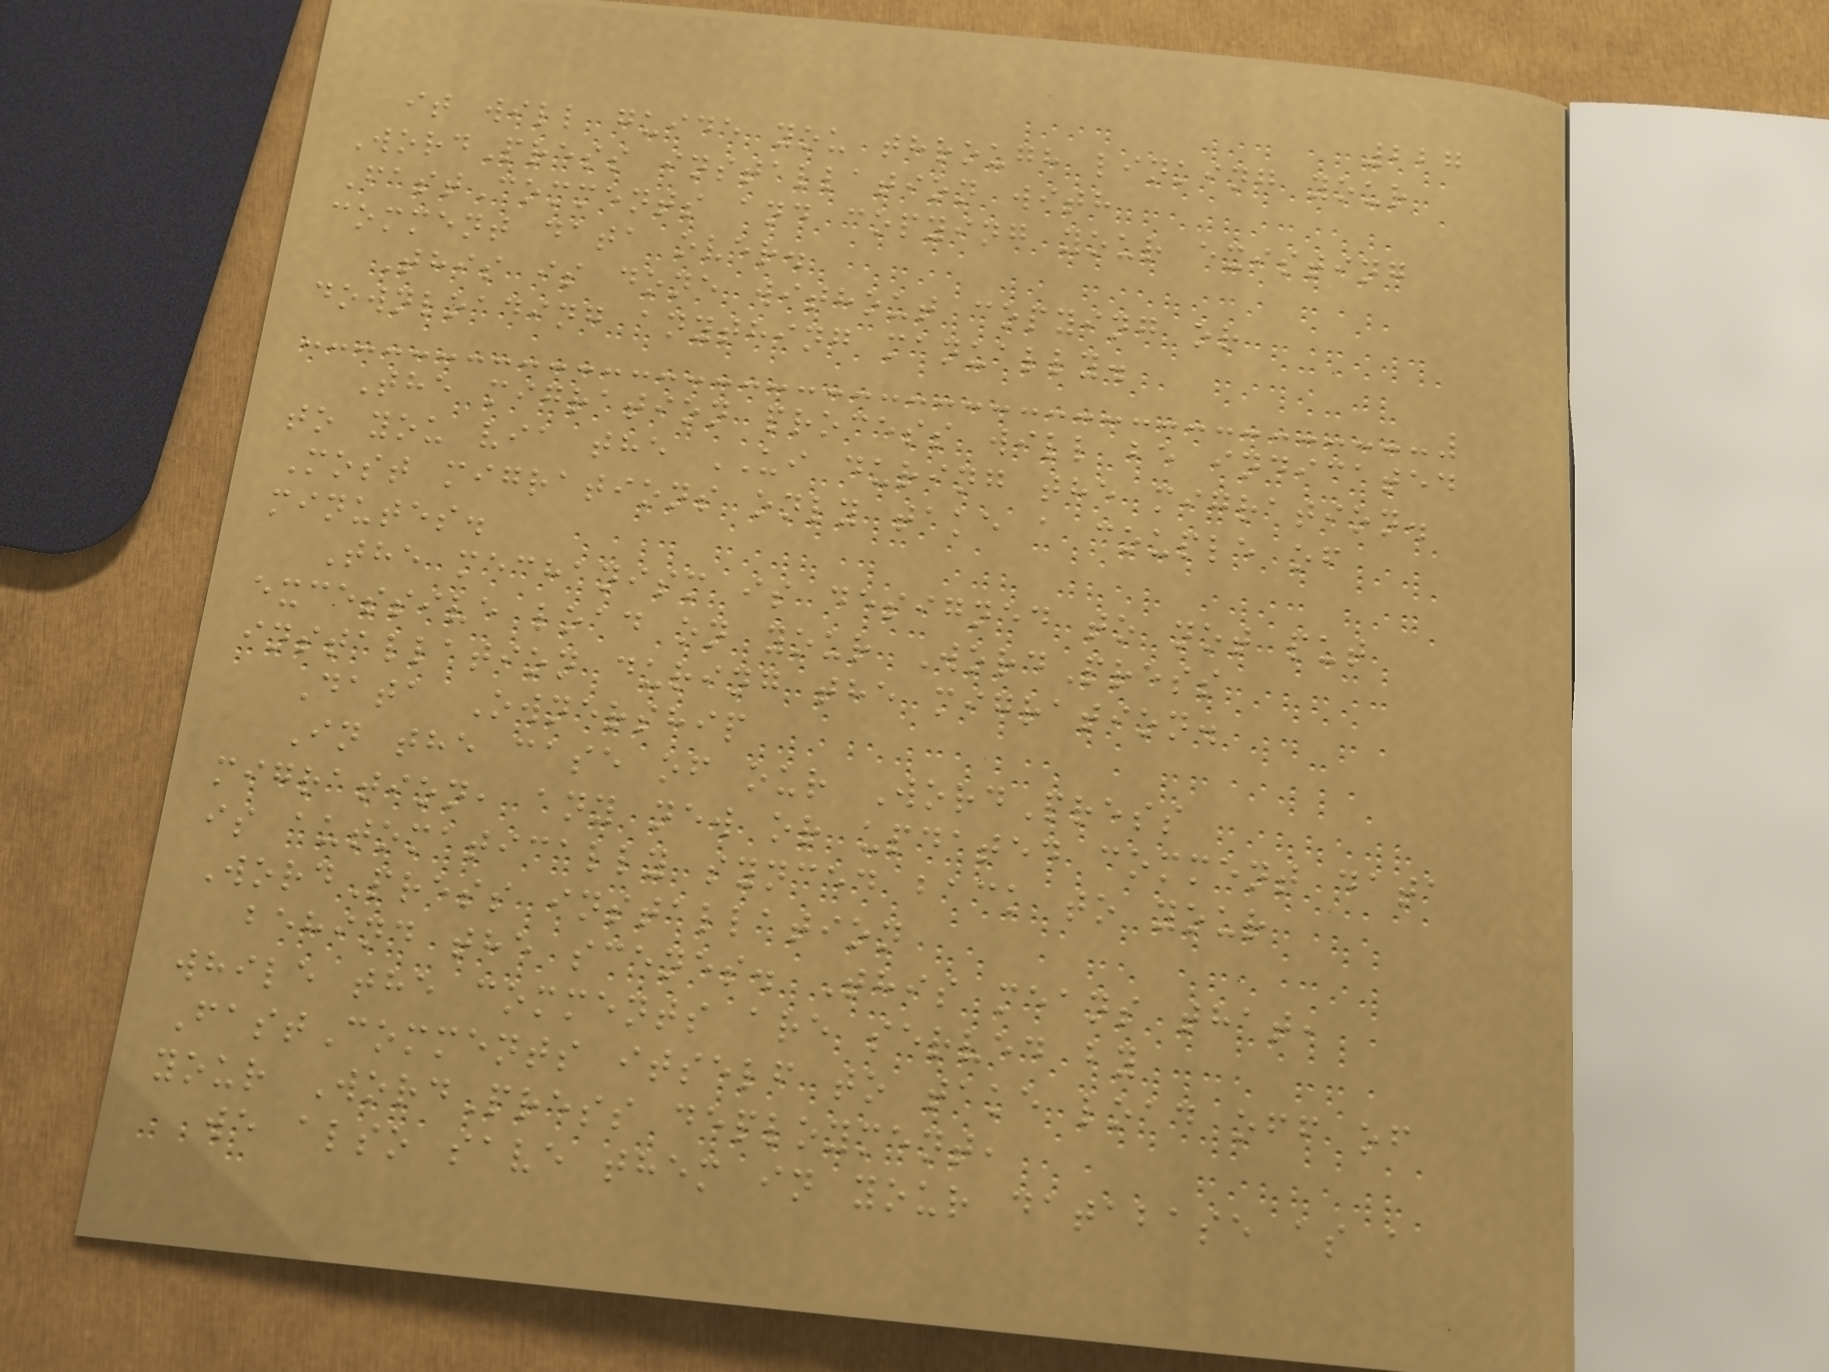227
it will guide you through linking your
WordPress installation with
FastComments and copying your existing
comment data over.
This is done without copying or
downloading anything manually.
The migration process will be indicated
to you via the UI during the migration.
Most migrations only take a couple of
minutes.
The mechanism is designed to not put
excessive load on your WordPress
installation during the migration.
Data Ownership
In the case of our WordPress
migration, any new or updated comment data
is automatically synced back to your
WordPress installation
behind the scenes. This means that,
while the comments are served by
FastComments itself to take load off of
your WordPress deployment,
we also save them in your database as a
